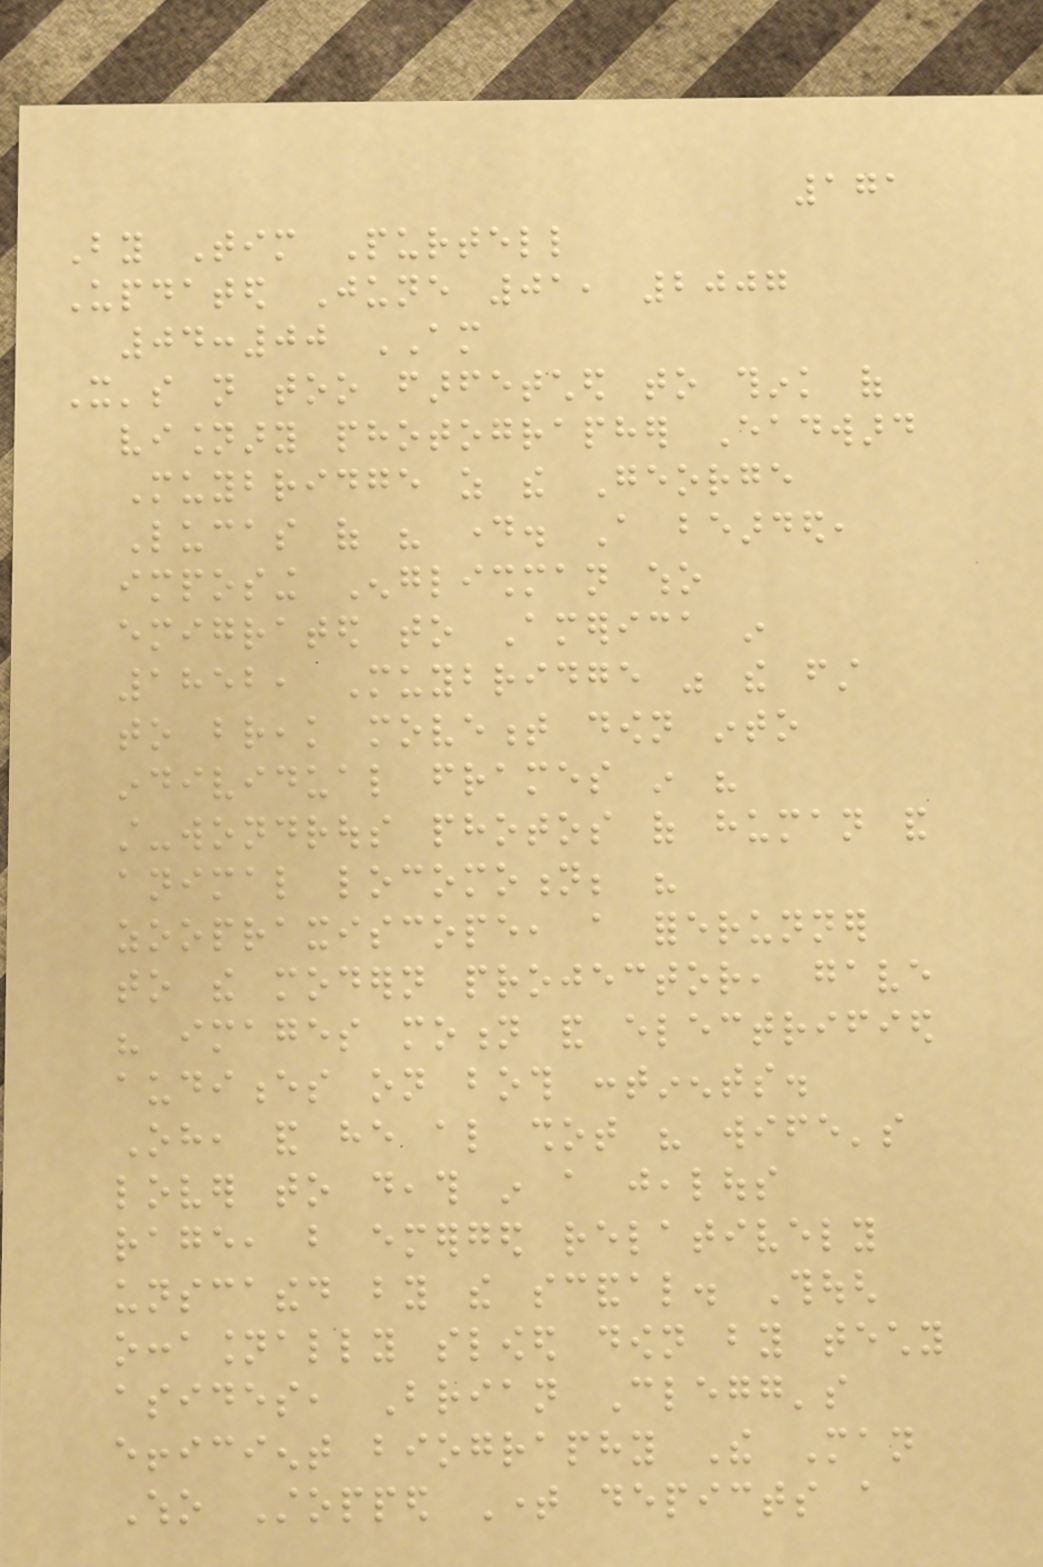171
By Tim Purtell
Updated June 01, 2007
04:00 AM
It's not too farfetched to think of
visionary photographer Eadward
Muybridge as the George
Lucas of his day. A bearded,
imposing Englishman who
emigrated to America in
1852, Muybridge was the first
to break movement down into
individual frames in his
still-wondrous photos of human and
animal locomotion; his
zoopraxiscope, a forerunner
to the modern projector, gave
his images motion and electrified
audiences on both continents.
Oh, and he also shot his wife's
lover to death in a jealous
rage, but emerged relatively
unscathed by the scandal. Though
occasionally slowed down by techy
asides, Brian Clegg's
efficient biography The Man
Who Stopped Time depicts a
